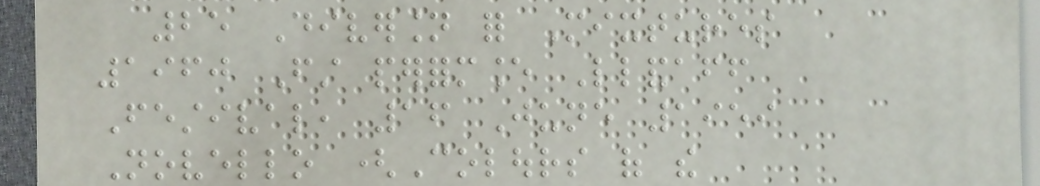25 Diversion for Mixtures
1960 First performance Llandaff
Festival, 16 June 1959
Novello (Colours of the
